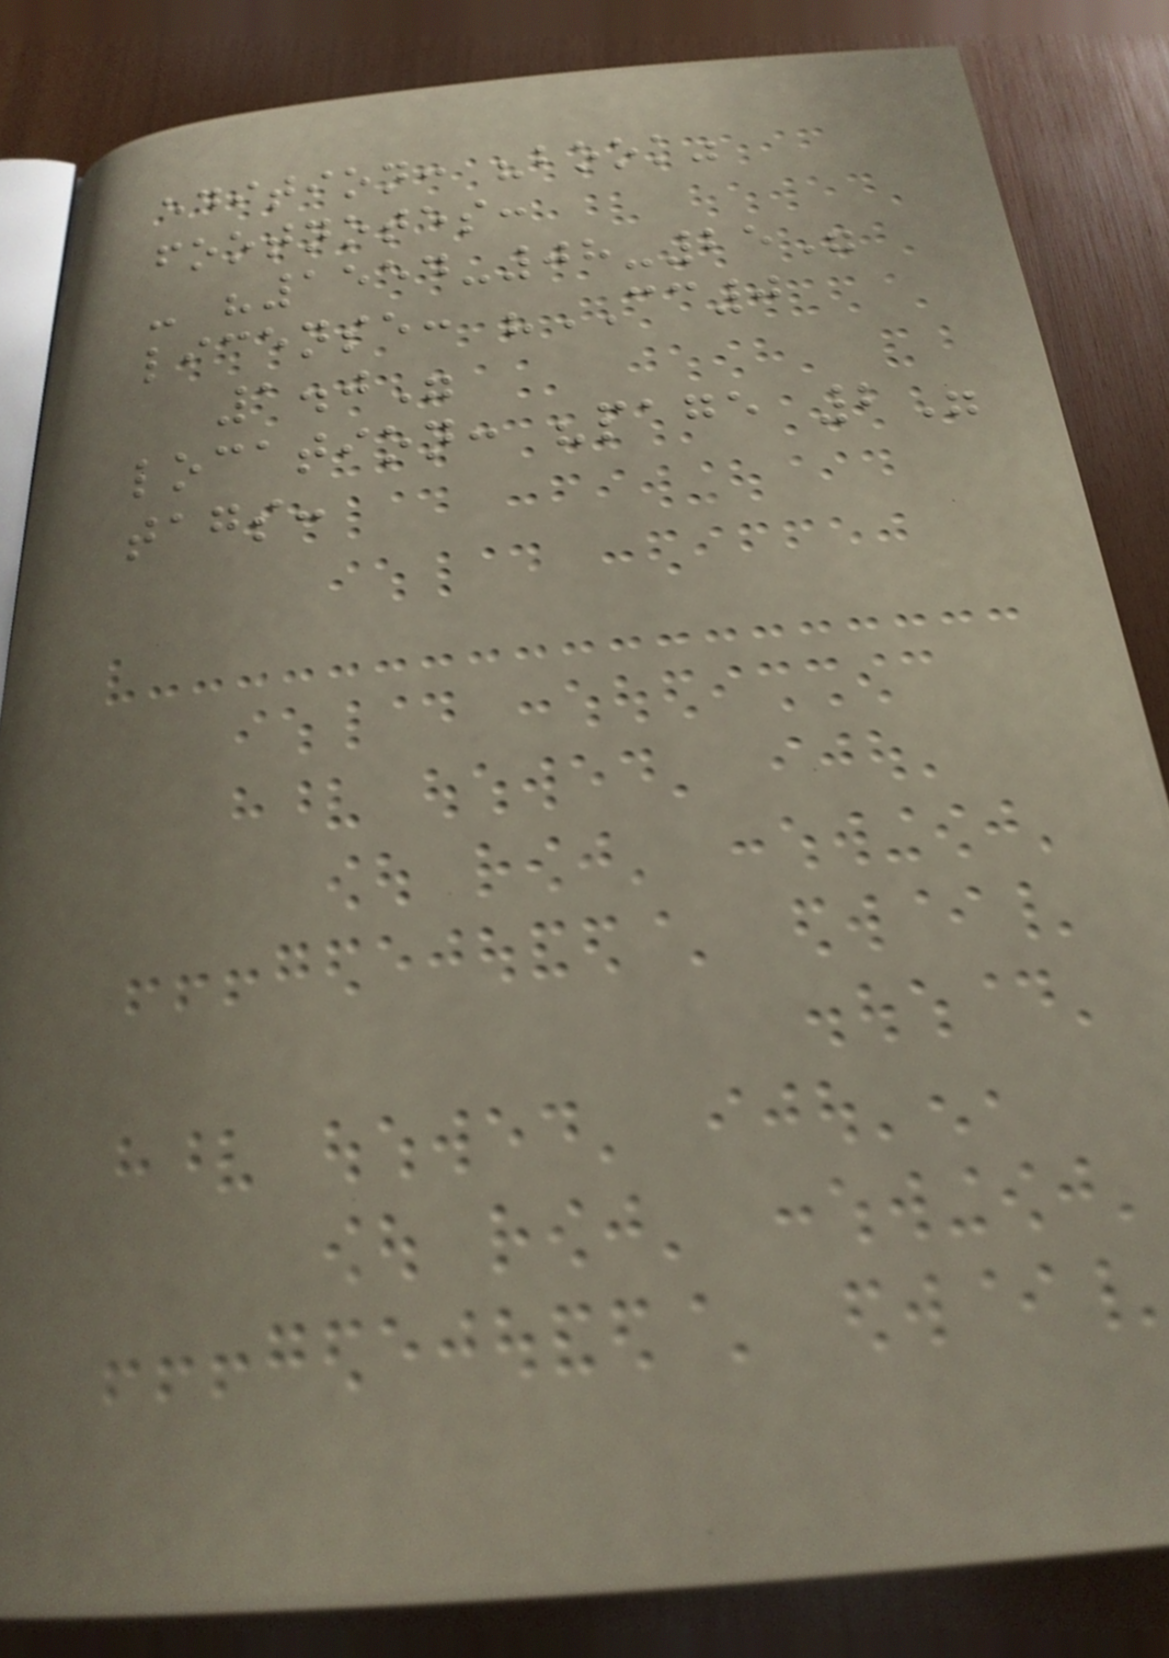edition: "book"
footnotes:
- "1554-08-25"
license: "CC0
1.0"
location: "page 2"
tags:
